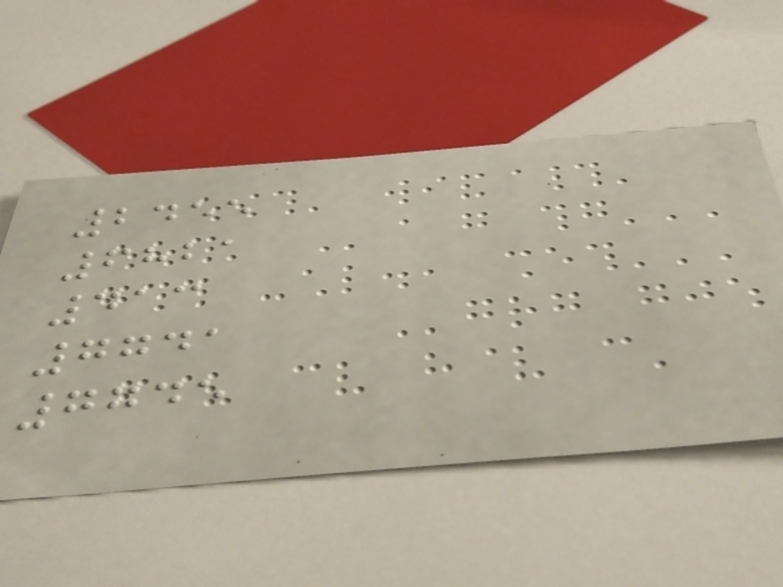2455
6821
413
7741
7745
